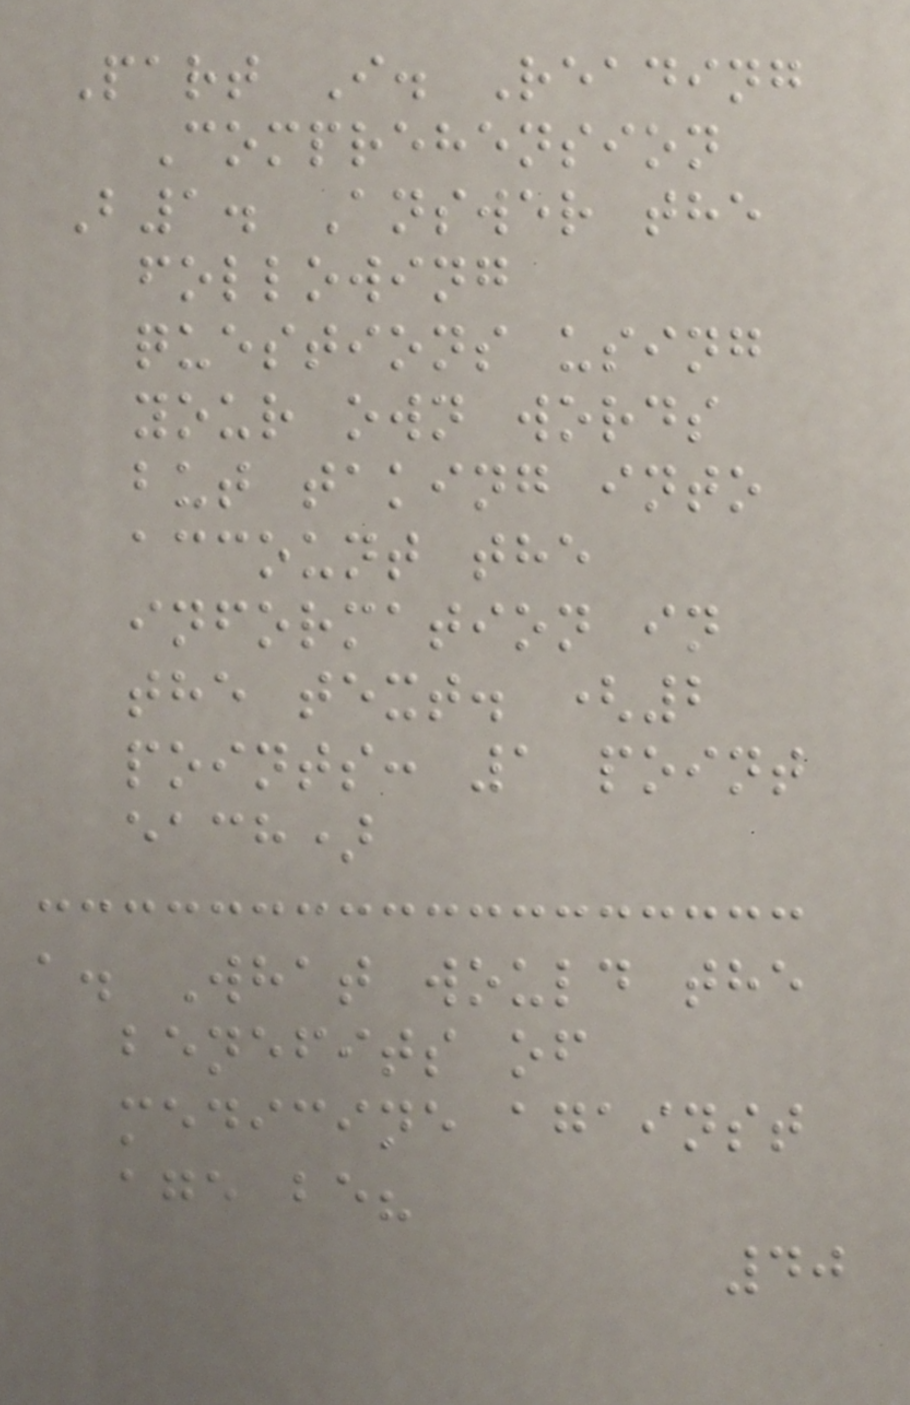Part I. Reading
Comprehension
B1. Answer the
following
questions using
your own words
but taking into
account the
information in
the text. (2
points: 1 point
each)
a. What would the
benefits of
medicine against
age be?
40
